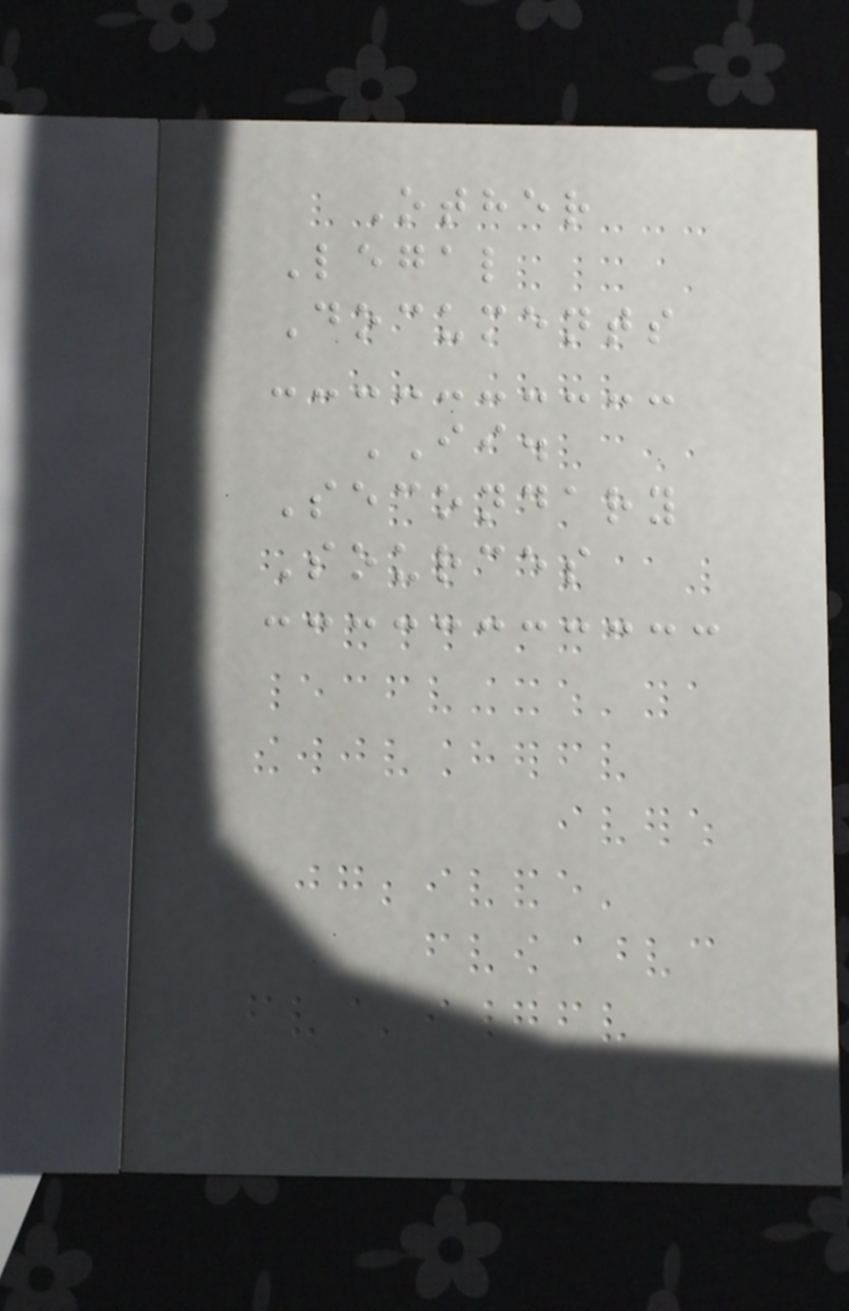Other
Legal
Documents
II.
Secondary
Sources
